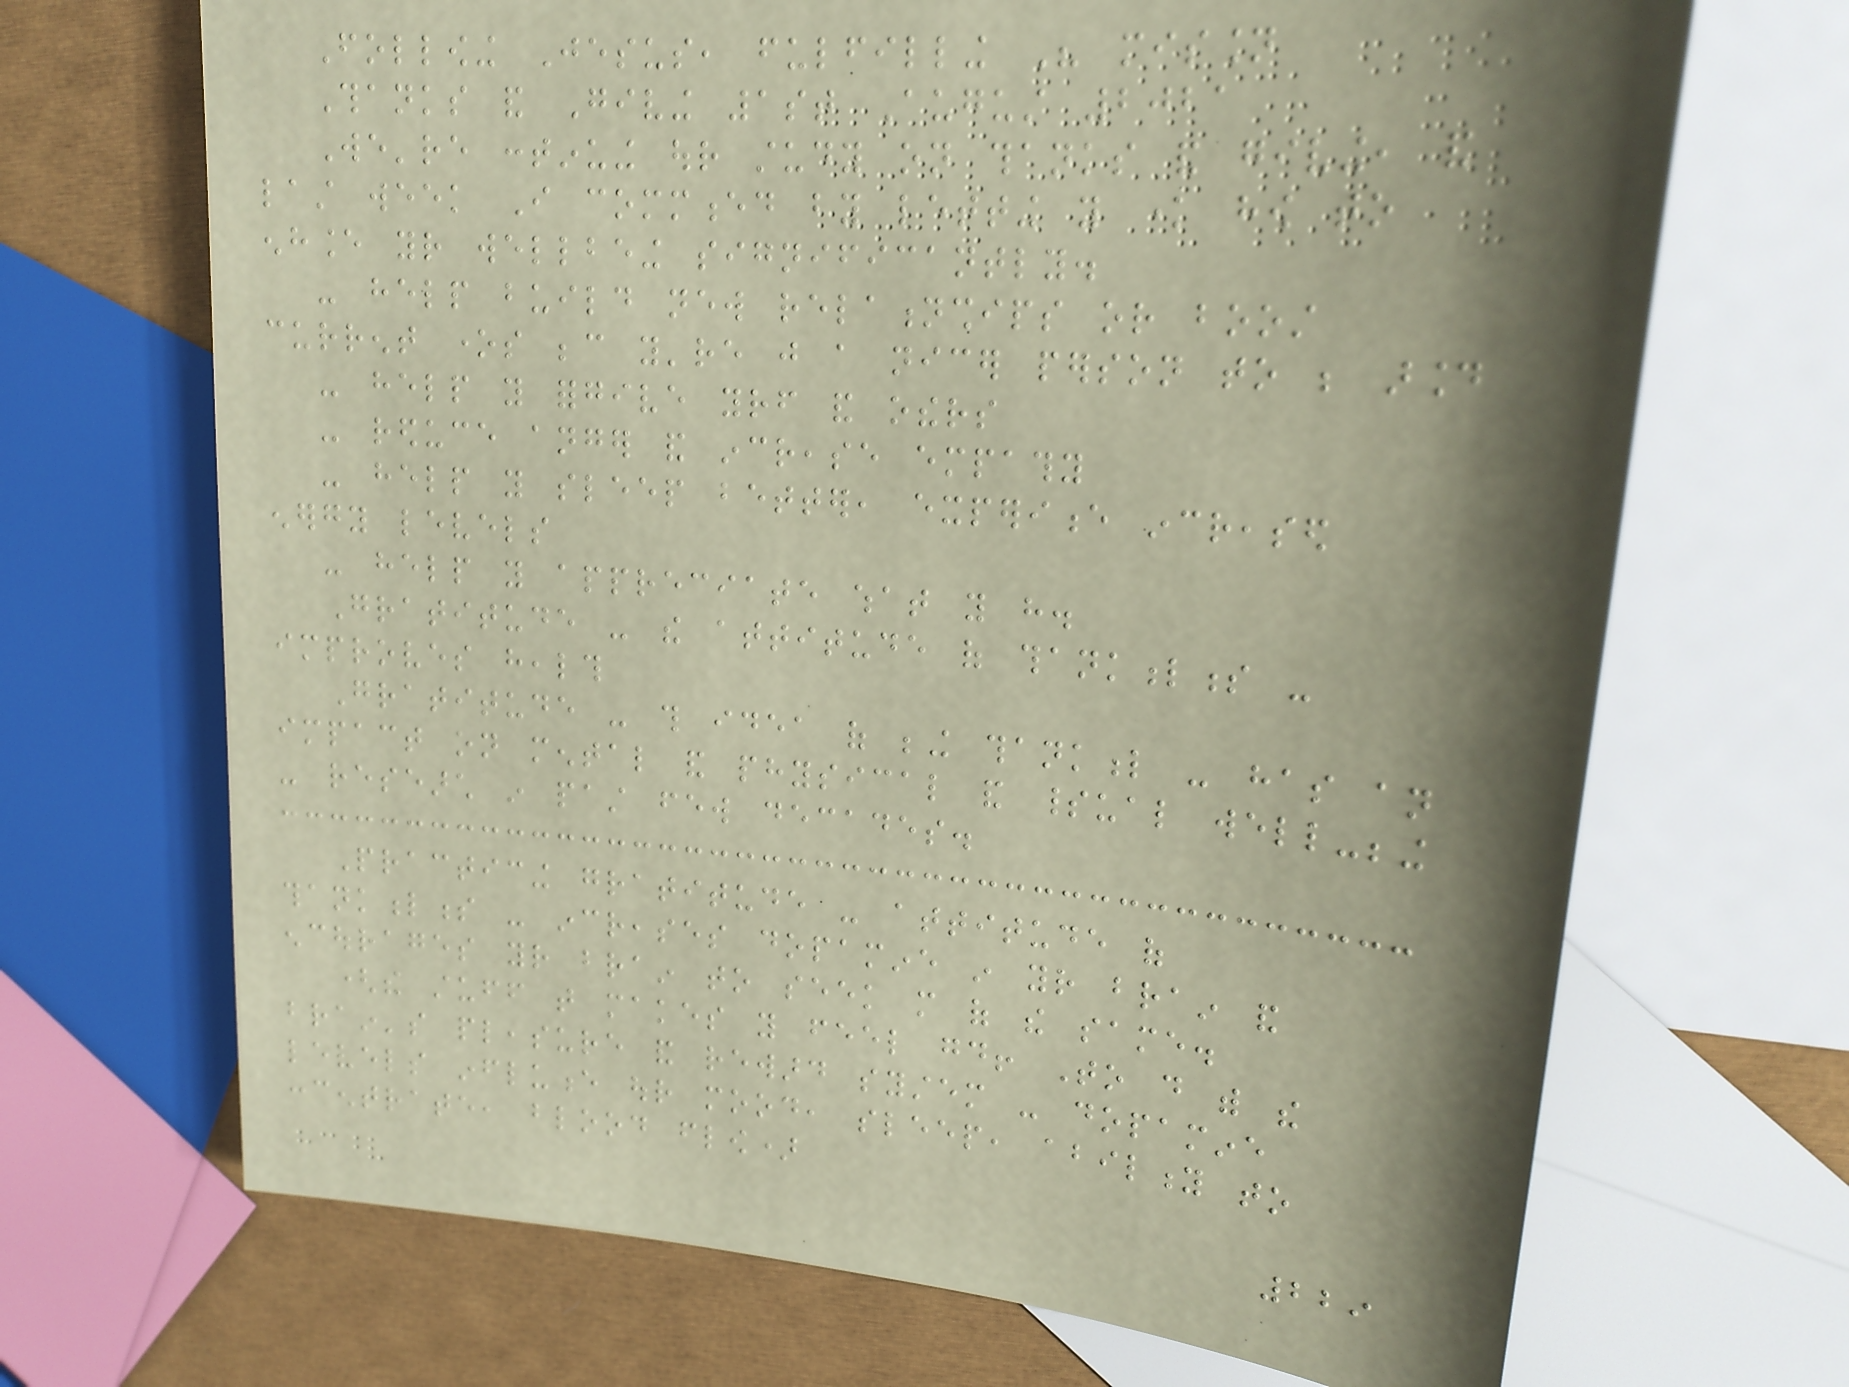Following Jesus, fulfilling His mission
Thanks and Giving 1st August 2021
We're continuing our study on thanks and giving, and
last week I commenced by letting you know how to
enhance your wellbeing significantly.
- help build new relationships or boost
current ones because you're just a nicer person to be around
- help you forgive yourself and others
- reduce anger and increase empathy
- help you sleep better, experience increased
energy levels
- help you appreciate what you have.
Gratitude - the attitude of thankfulness -
improves health
Gratitude - this idea of being thankful - has an
impact on mental and physical and spiritual well-being
- research in past few decades.
Practicing gratitude - attitude of
thankfulness - increases dopamine in your brain and
encourages your brain to seek more of the same.
(the stuff that makes you feel good! To do with the
brain's pleasure and reward system - dopamine
levels influence our mood, sleep, ability to
concentrate, blood flow)
229
